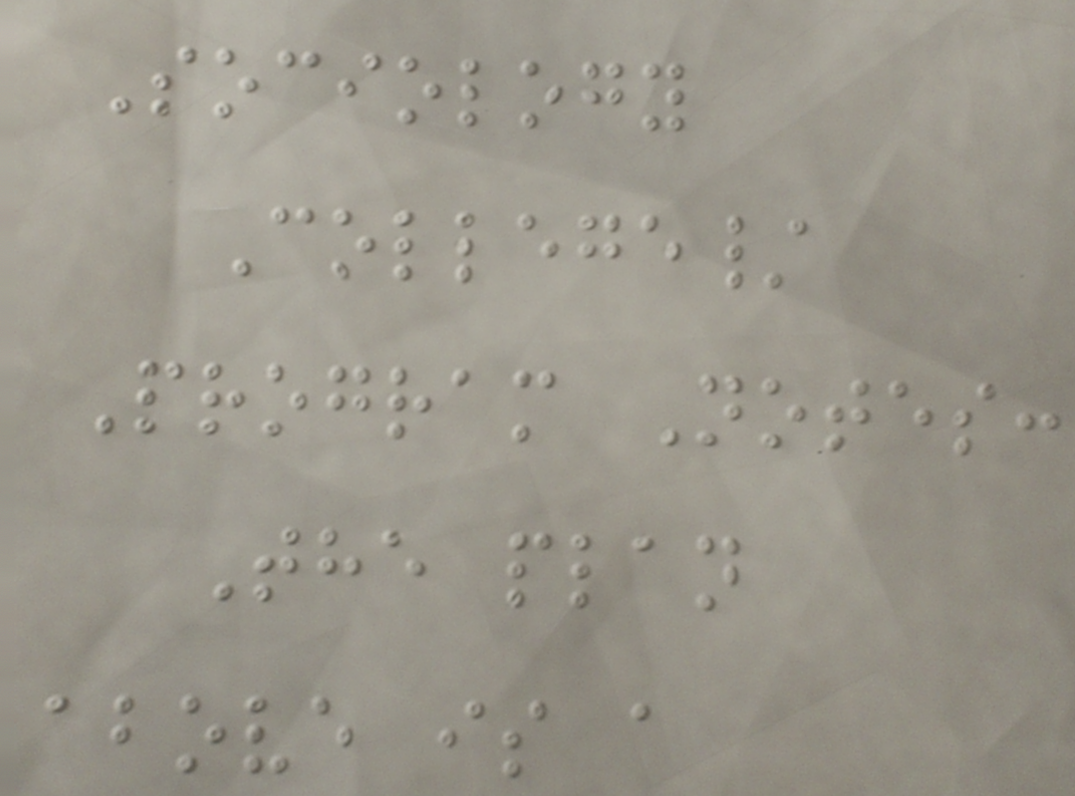Sociology
College/
Program Notes:
The plan
above is a
